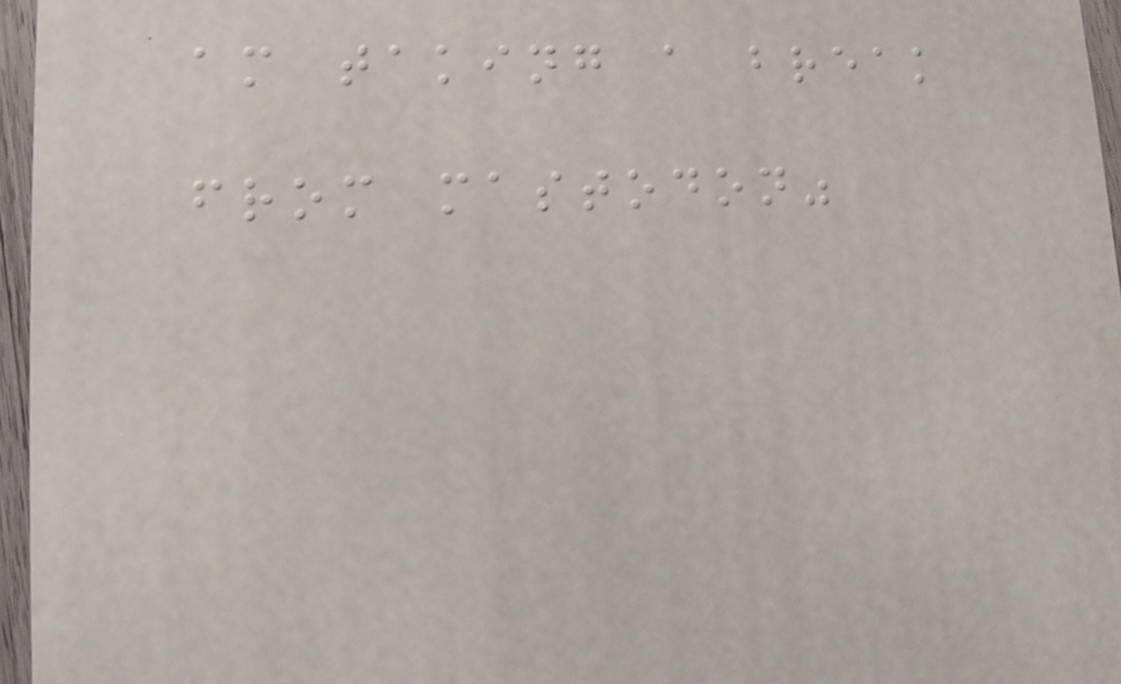am taking a break
from mastodon"
